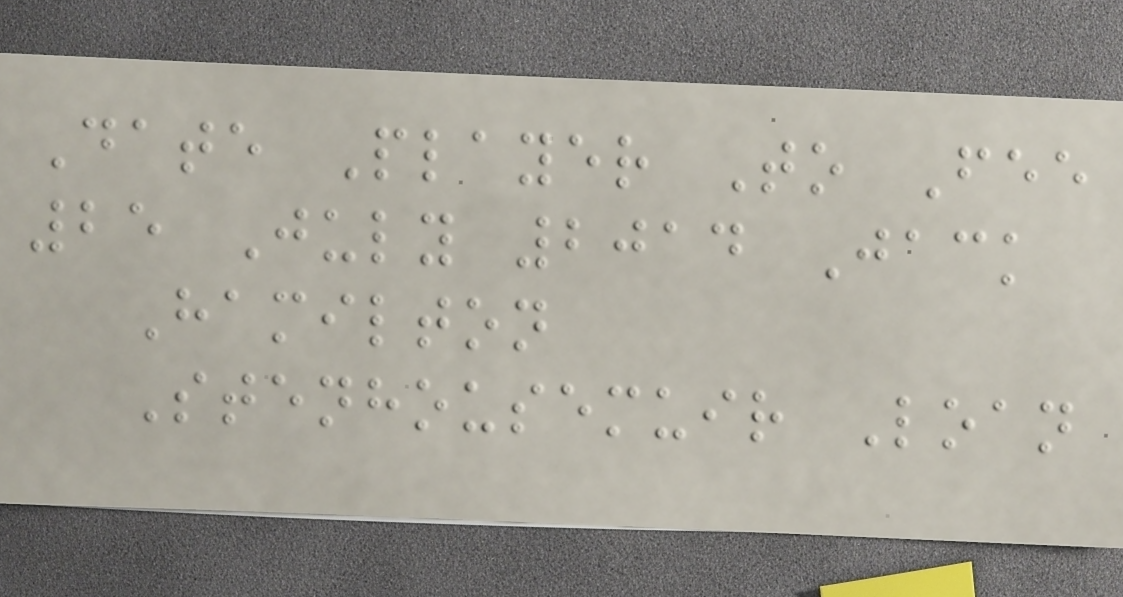Date Player To Fee
25 July 2014 Jack
Hamilton
Stenhousemuir Loan
